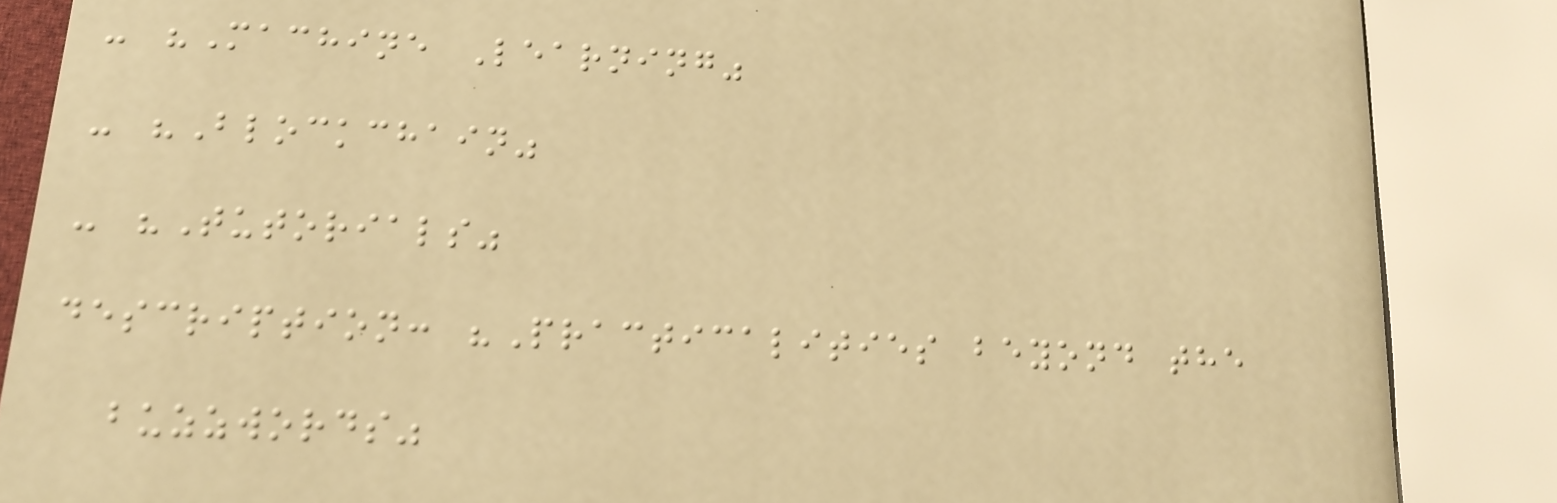- "Machine Learning"
- "Blockchain"
- "Tutorials"
description: "Practicalities beyond the
buzzwords"
